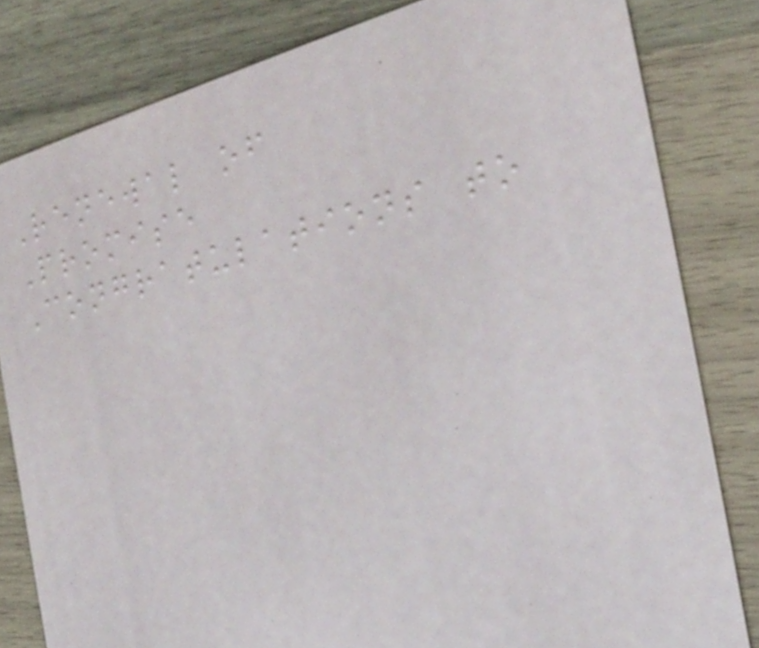Renewal of
Promise
Congratulations to
